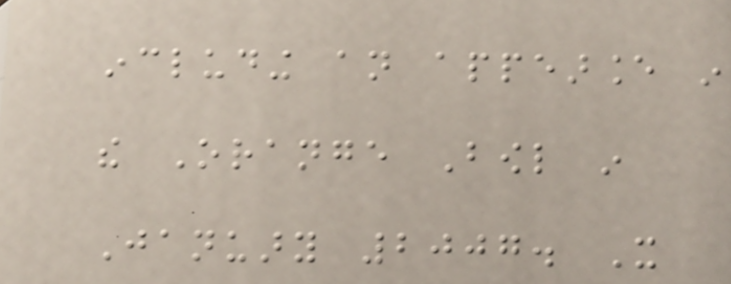including an appearance in
the Orange Bowl in
January 2007. It
